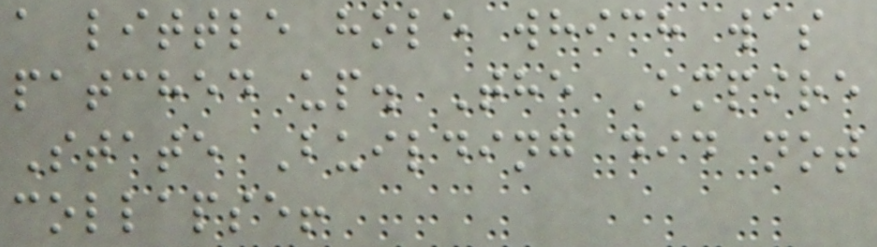a little hole which was
patched up. The Empire
State Building did not
collapse!
